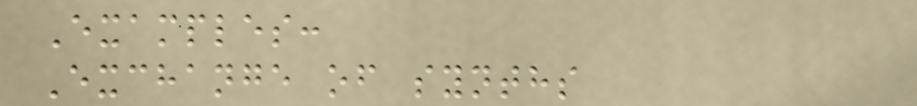Examples:
Exchange of synths
